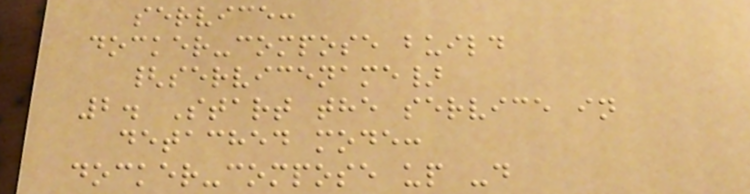service:
docker-compose build
{servicename}
2. Start the service in
detached mode:
docker-compose up -d
